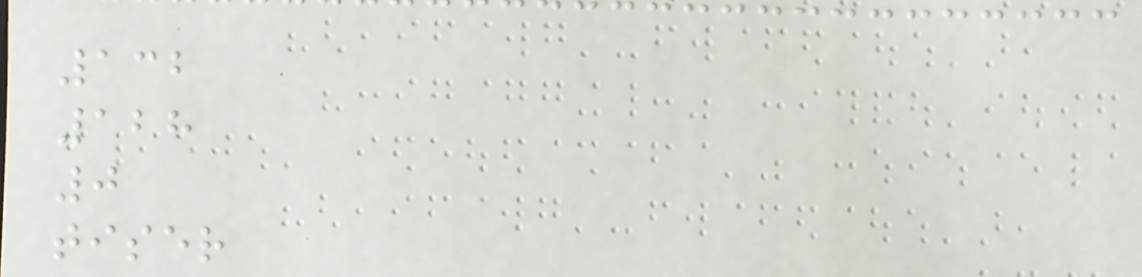132
128
0
tiser
